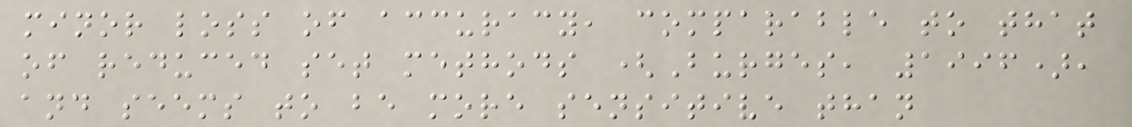minor loss of accuracy, comparable to that
of reduced set methods (Burges, 1996),
and seems to be more sensitive than
